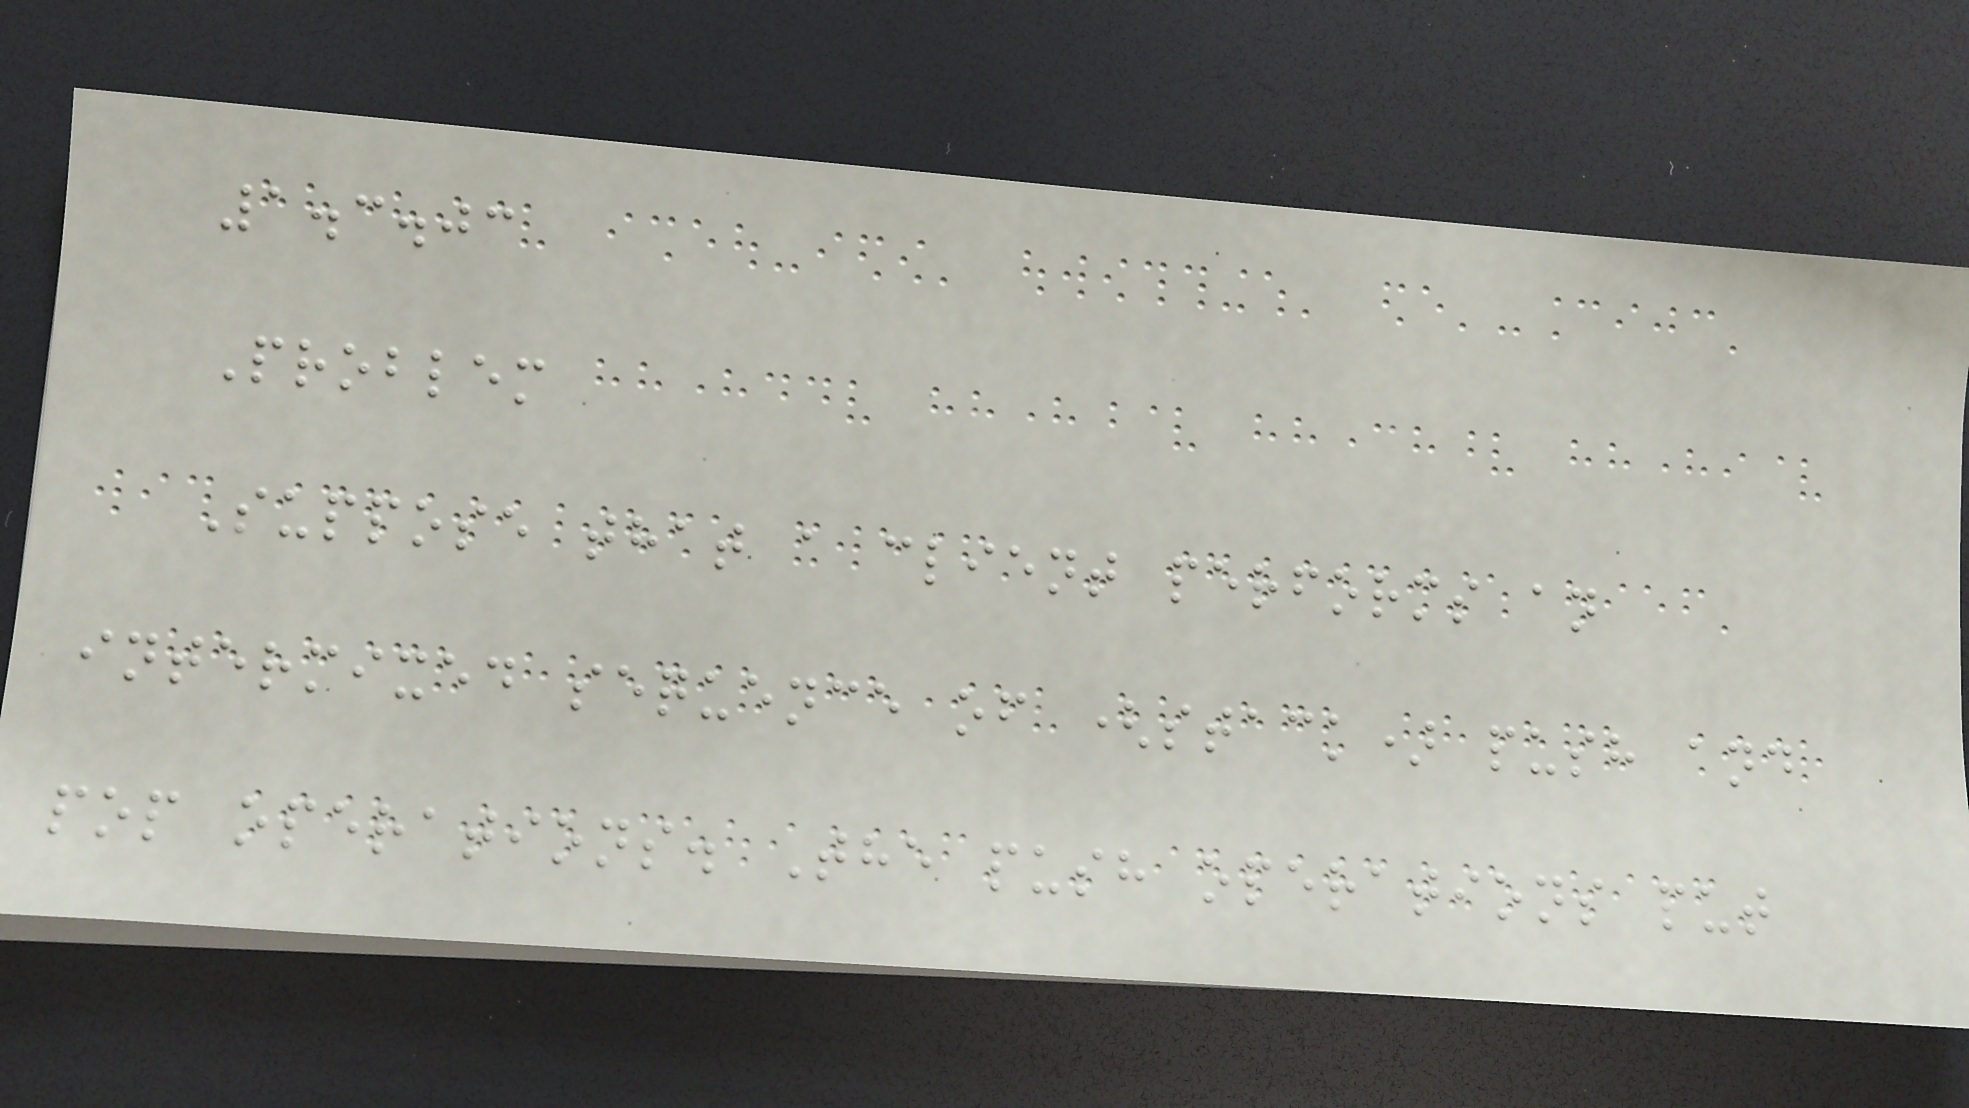1.3.03
Problem
Suppose that a client performs an
intermixed sequence of (stack) push and
pop operations. The push operations put
